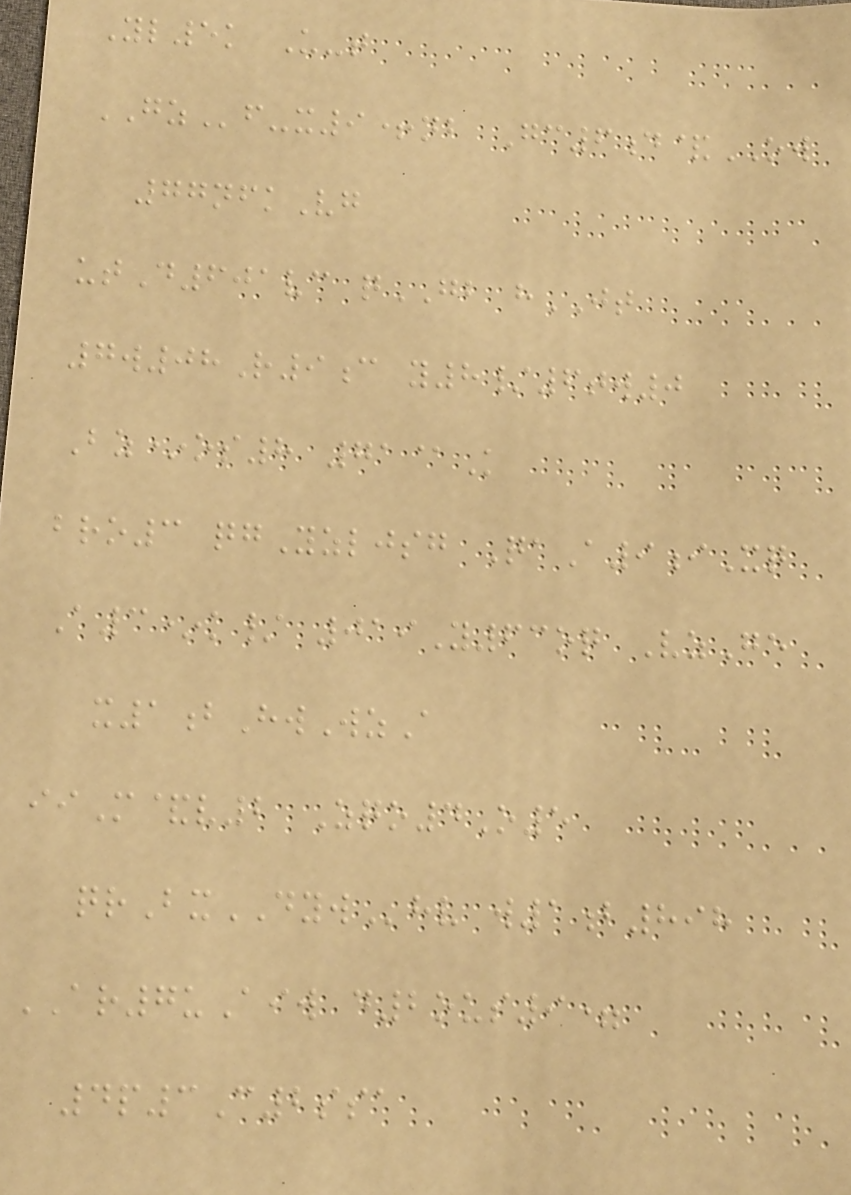Yl5k U-t
GZf-x9+nb Gc6d&OW
77nfkVg
utD601vc qGB hJT
7w08R9c y8/6tw0
Bz*os8 71@K
bro3 qgYzljsg QaA9iXq
A3*k/ 019Y63oq VzGe
x1bHwWzA
iiM&v2 Zqo4O5
qrBxDYWhv w1b898
AR7uAiw d2ous9=
4p3C2ssa
